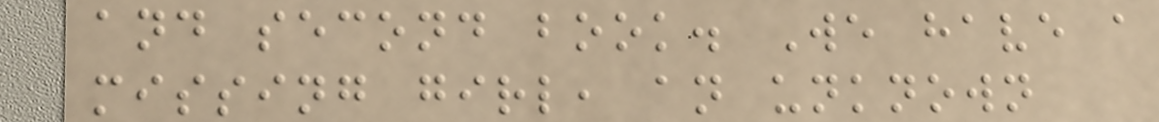and second book. We have a
missing girl, an unknown
